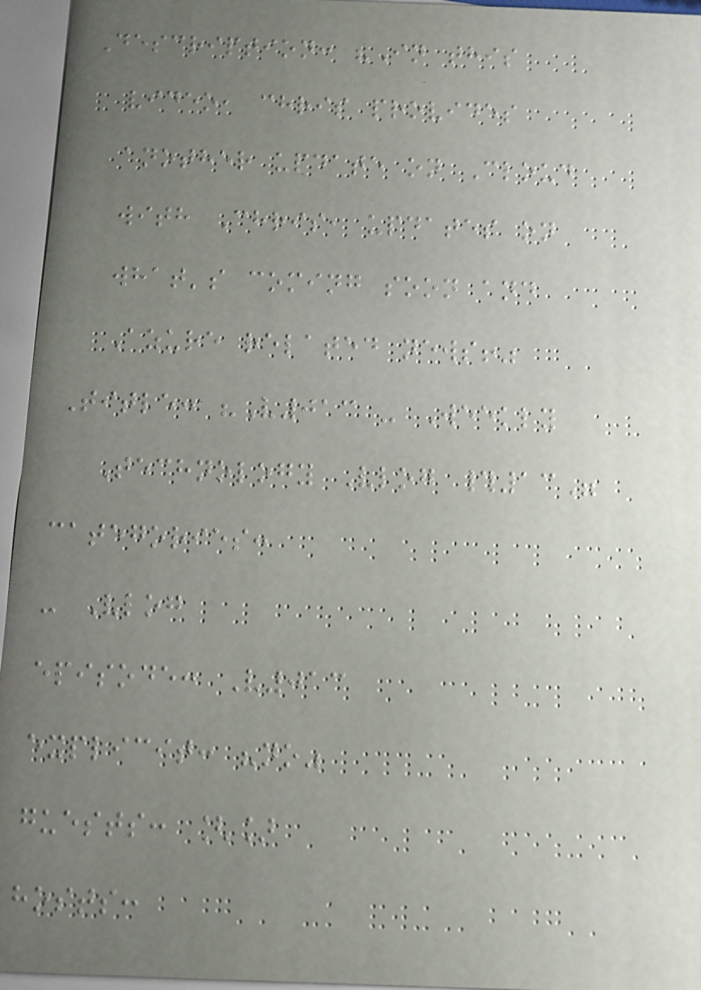Description: "In this
video, chris provides
another update on Cloud
with Chris, updates on
what's coming soon and
Azure related news!"
Title: "V013 - Weekly
Technology Vlog #13"
categories:
- Vlog
episode: V013
explicit: "no"
guests: []
hosts:
